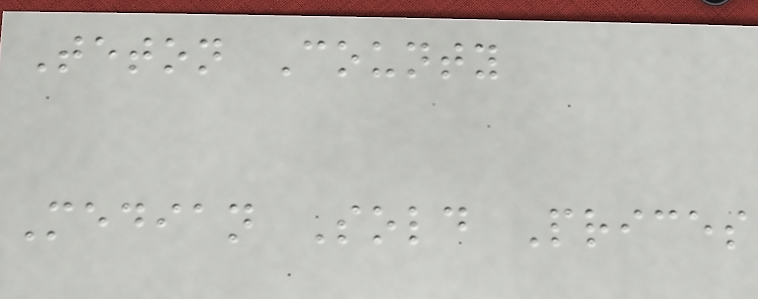Teton County
Median Sold Prices
